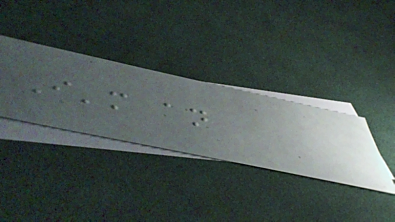I'm an
